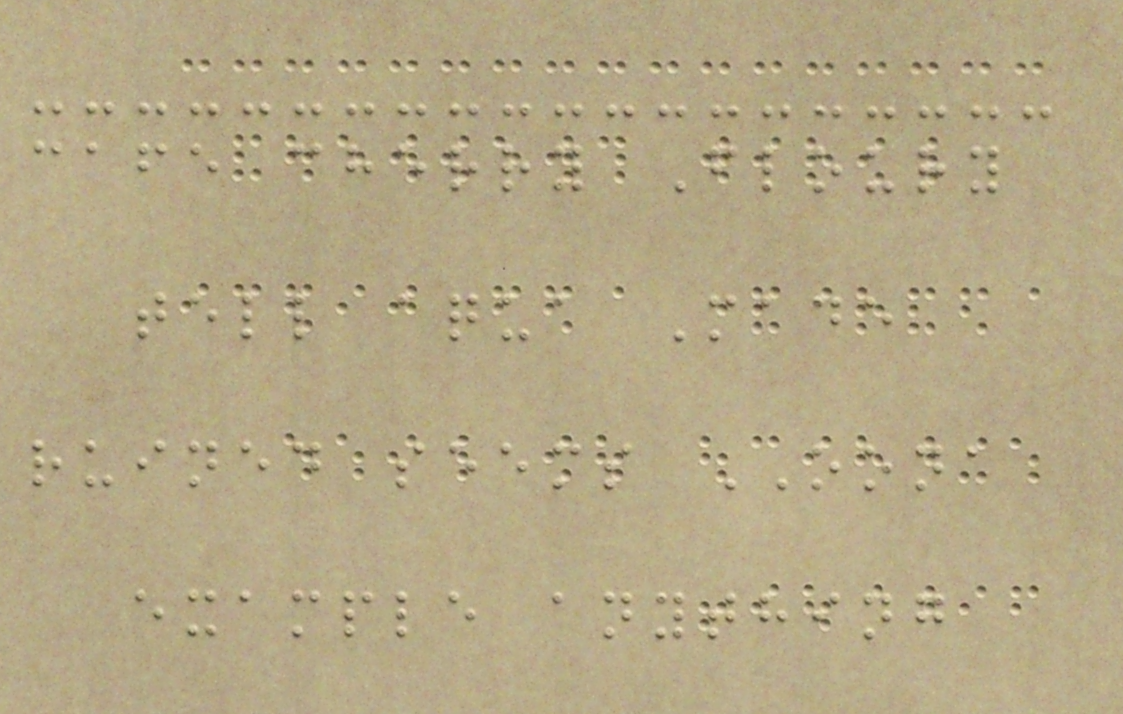cafe cherry Floury
tell aqua Made
ruined seems OONA
example anything
